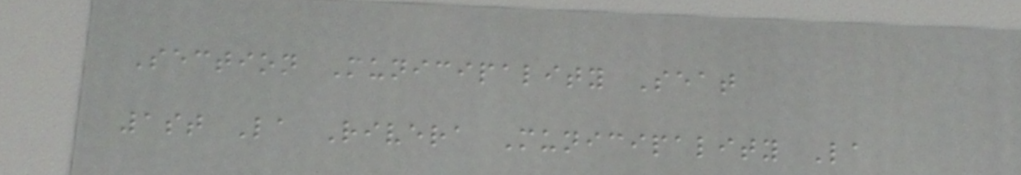Section Municipality Seat
1st La Rivera Municipality La
